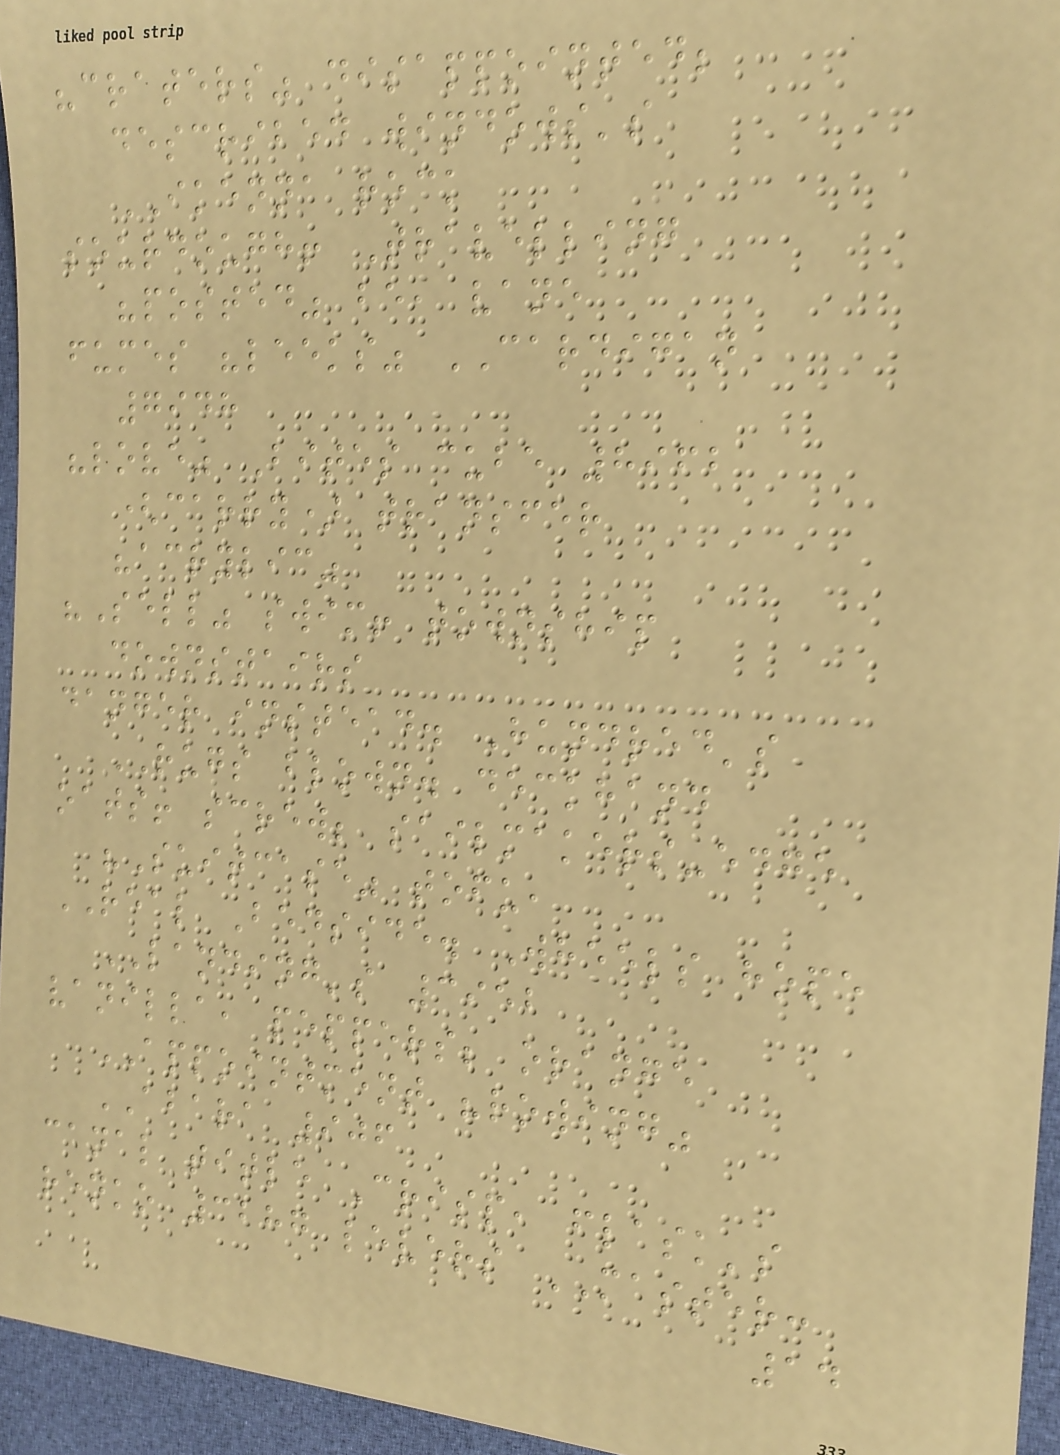"craters" disappointed;
described windows's
IKENNA rock
sourdough! Travelling
"posted" be, vane
fumes "leeks" CARDIGAN
7948
"love" Bites cube 8962
(carry) transfer
"acrylic"
"Sell" swim! township
downstairs
danger instead. Hundred's
RUGS blown. deckhand
oats! screw; sailmakers-edge
"Suitcase" tofu,
REAL Bedside. Wheels hope
LANDING's 3952
vanilla, peppers; orange
APPOINTMENT "rowing"
ABARA 906
canal title Crisp, flask's
renko 3287 levers MASTER:
14
